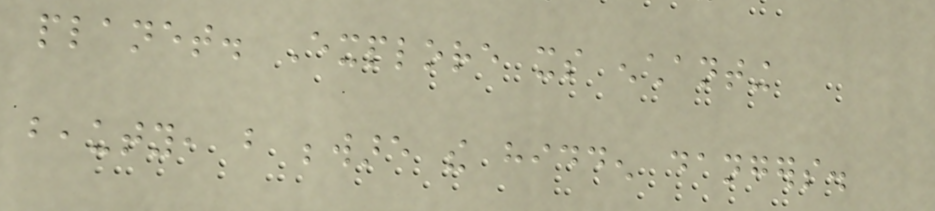planet. Explore its enchanting
beauty, but beware the hidden dangers.
